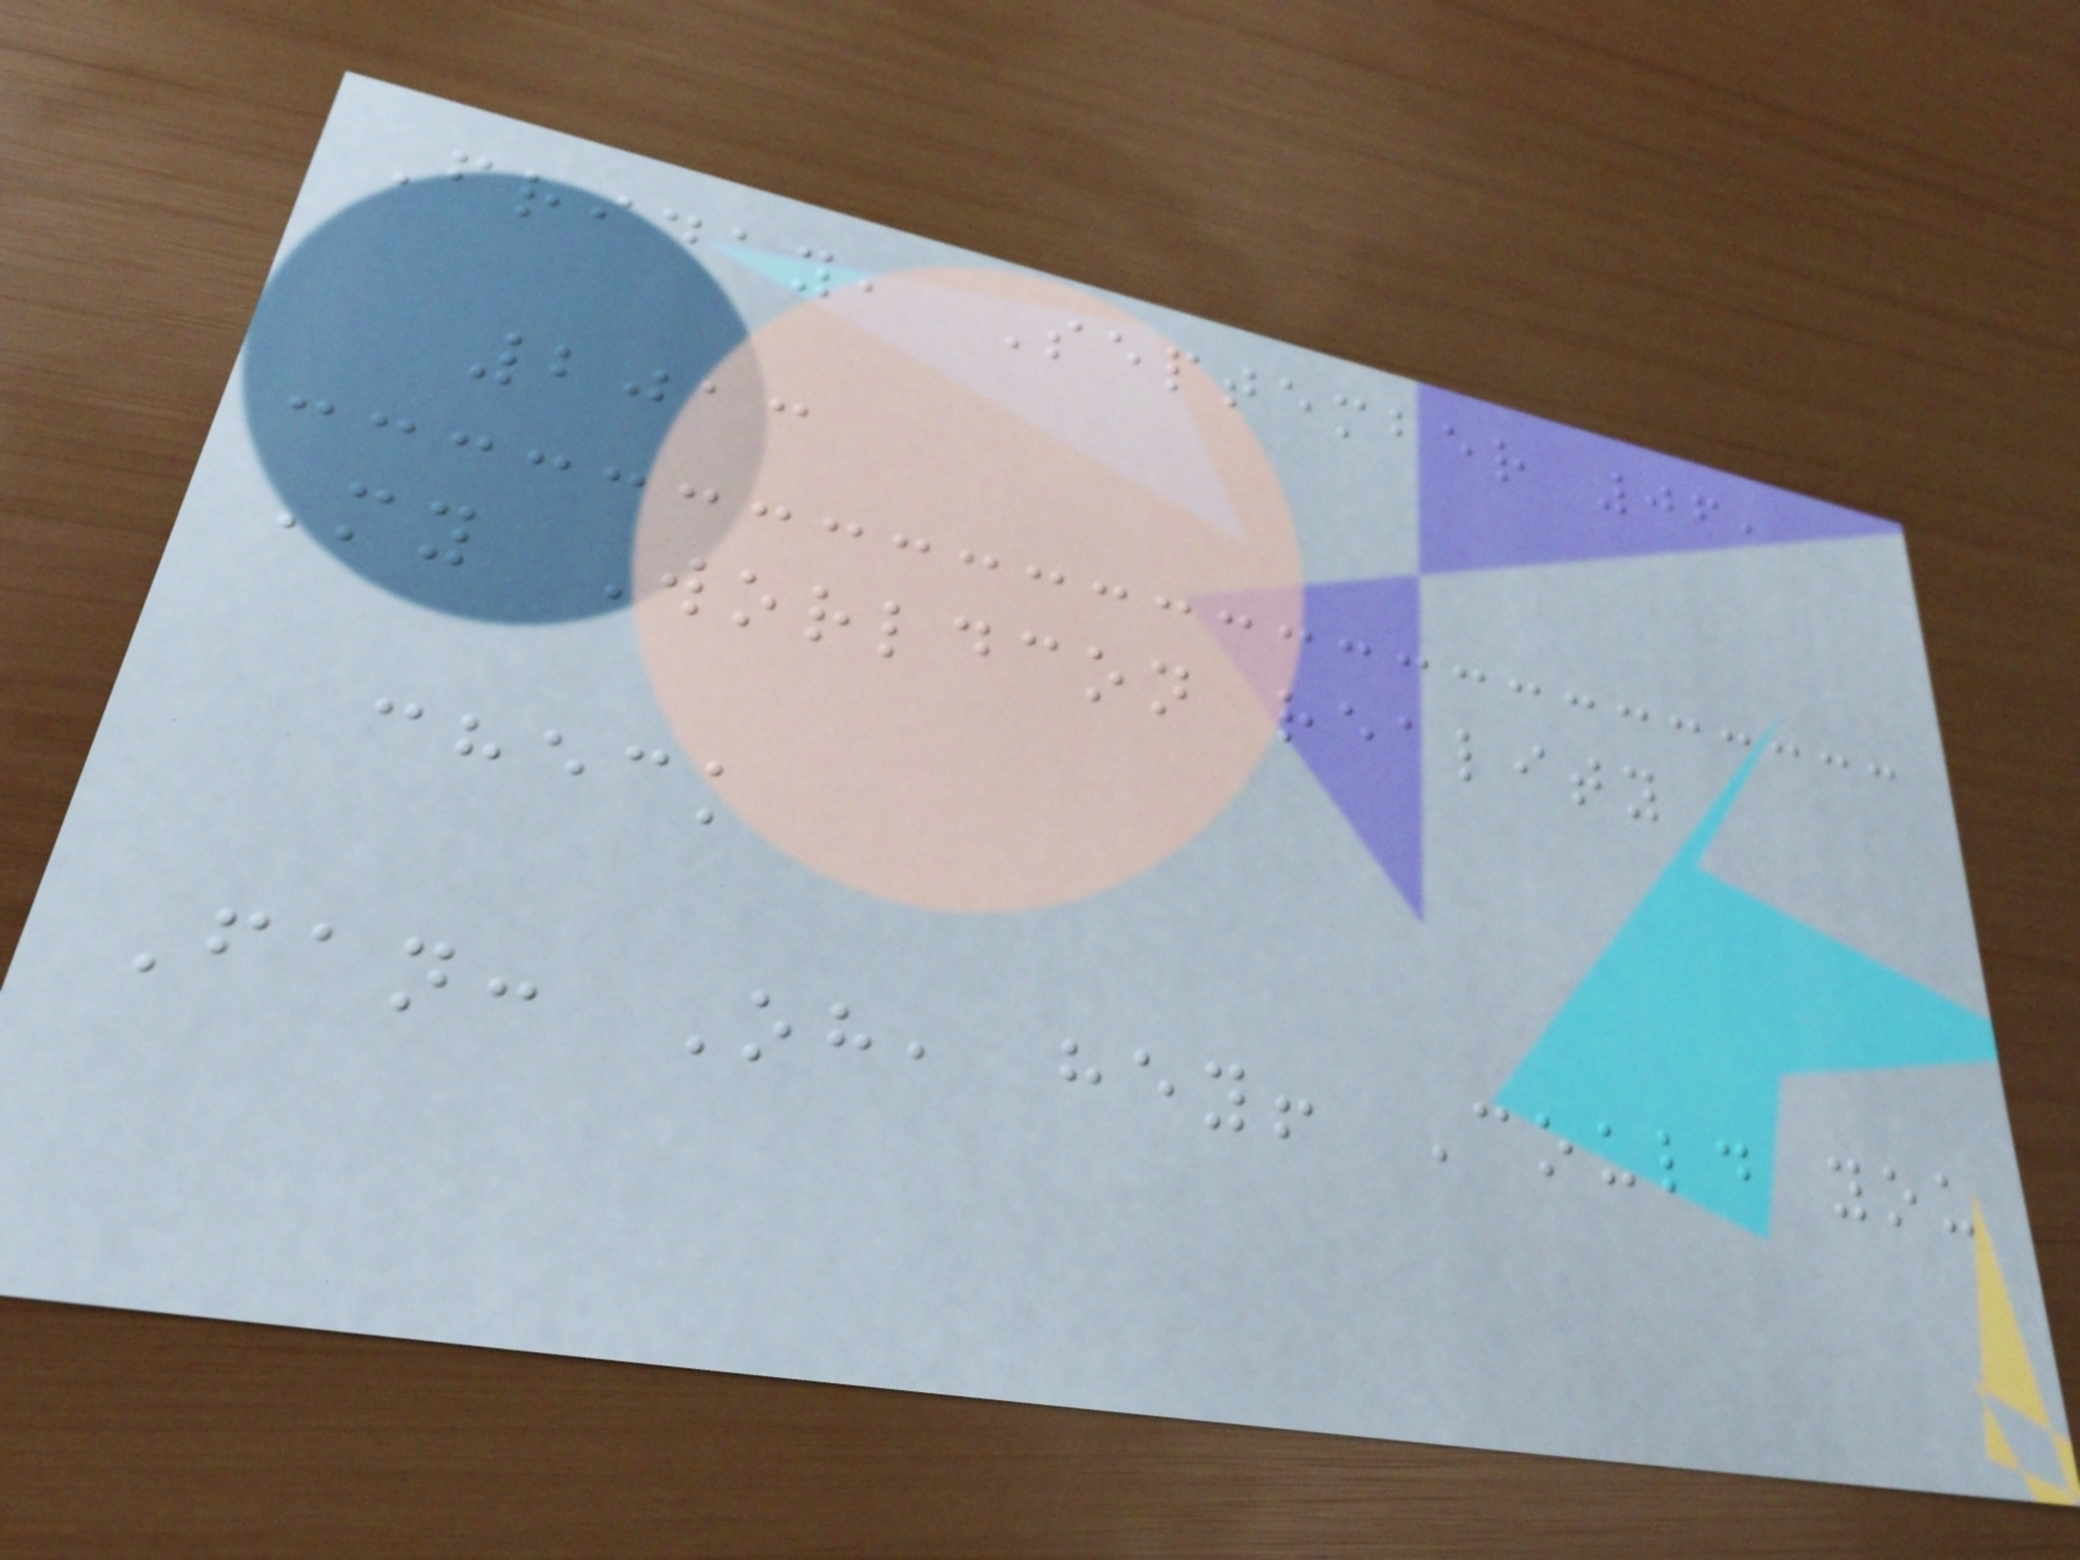Friday, September 06,
2013
My Worldcon reality
check
Fan: Oh, hey! Could you
